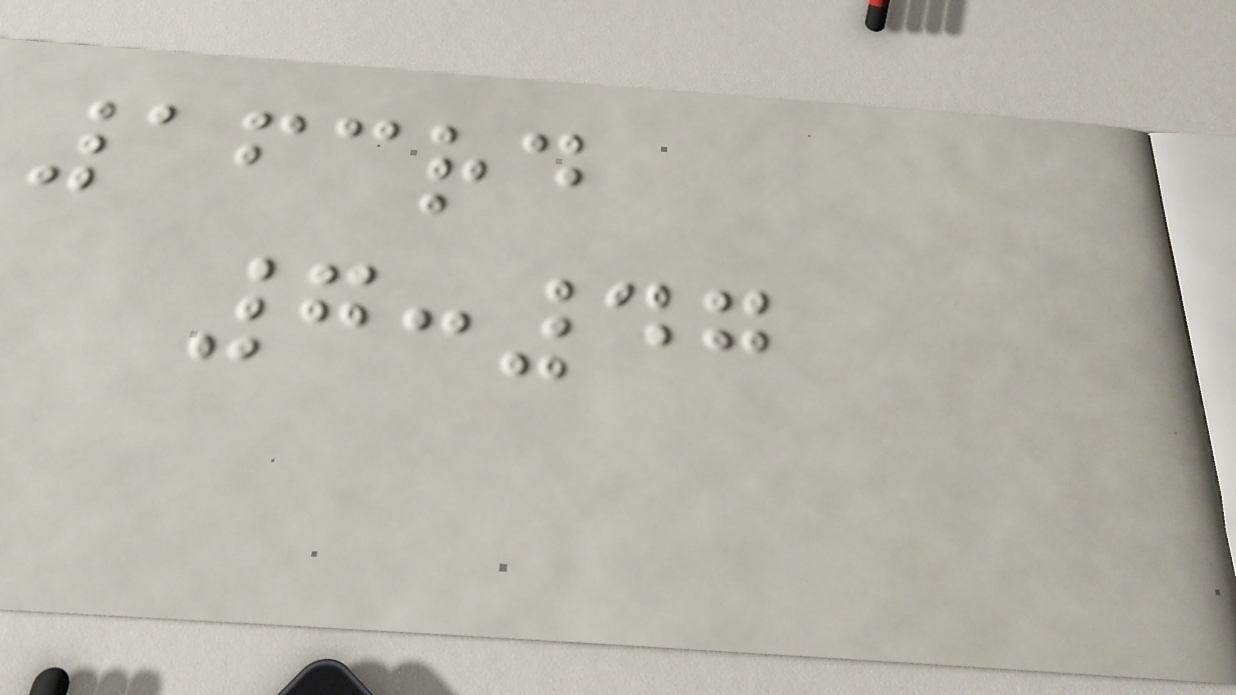163rd
7:47
